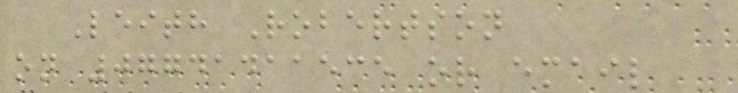Leith Robertson
on 07741411535 or email
